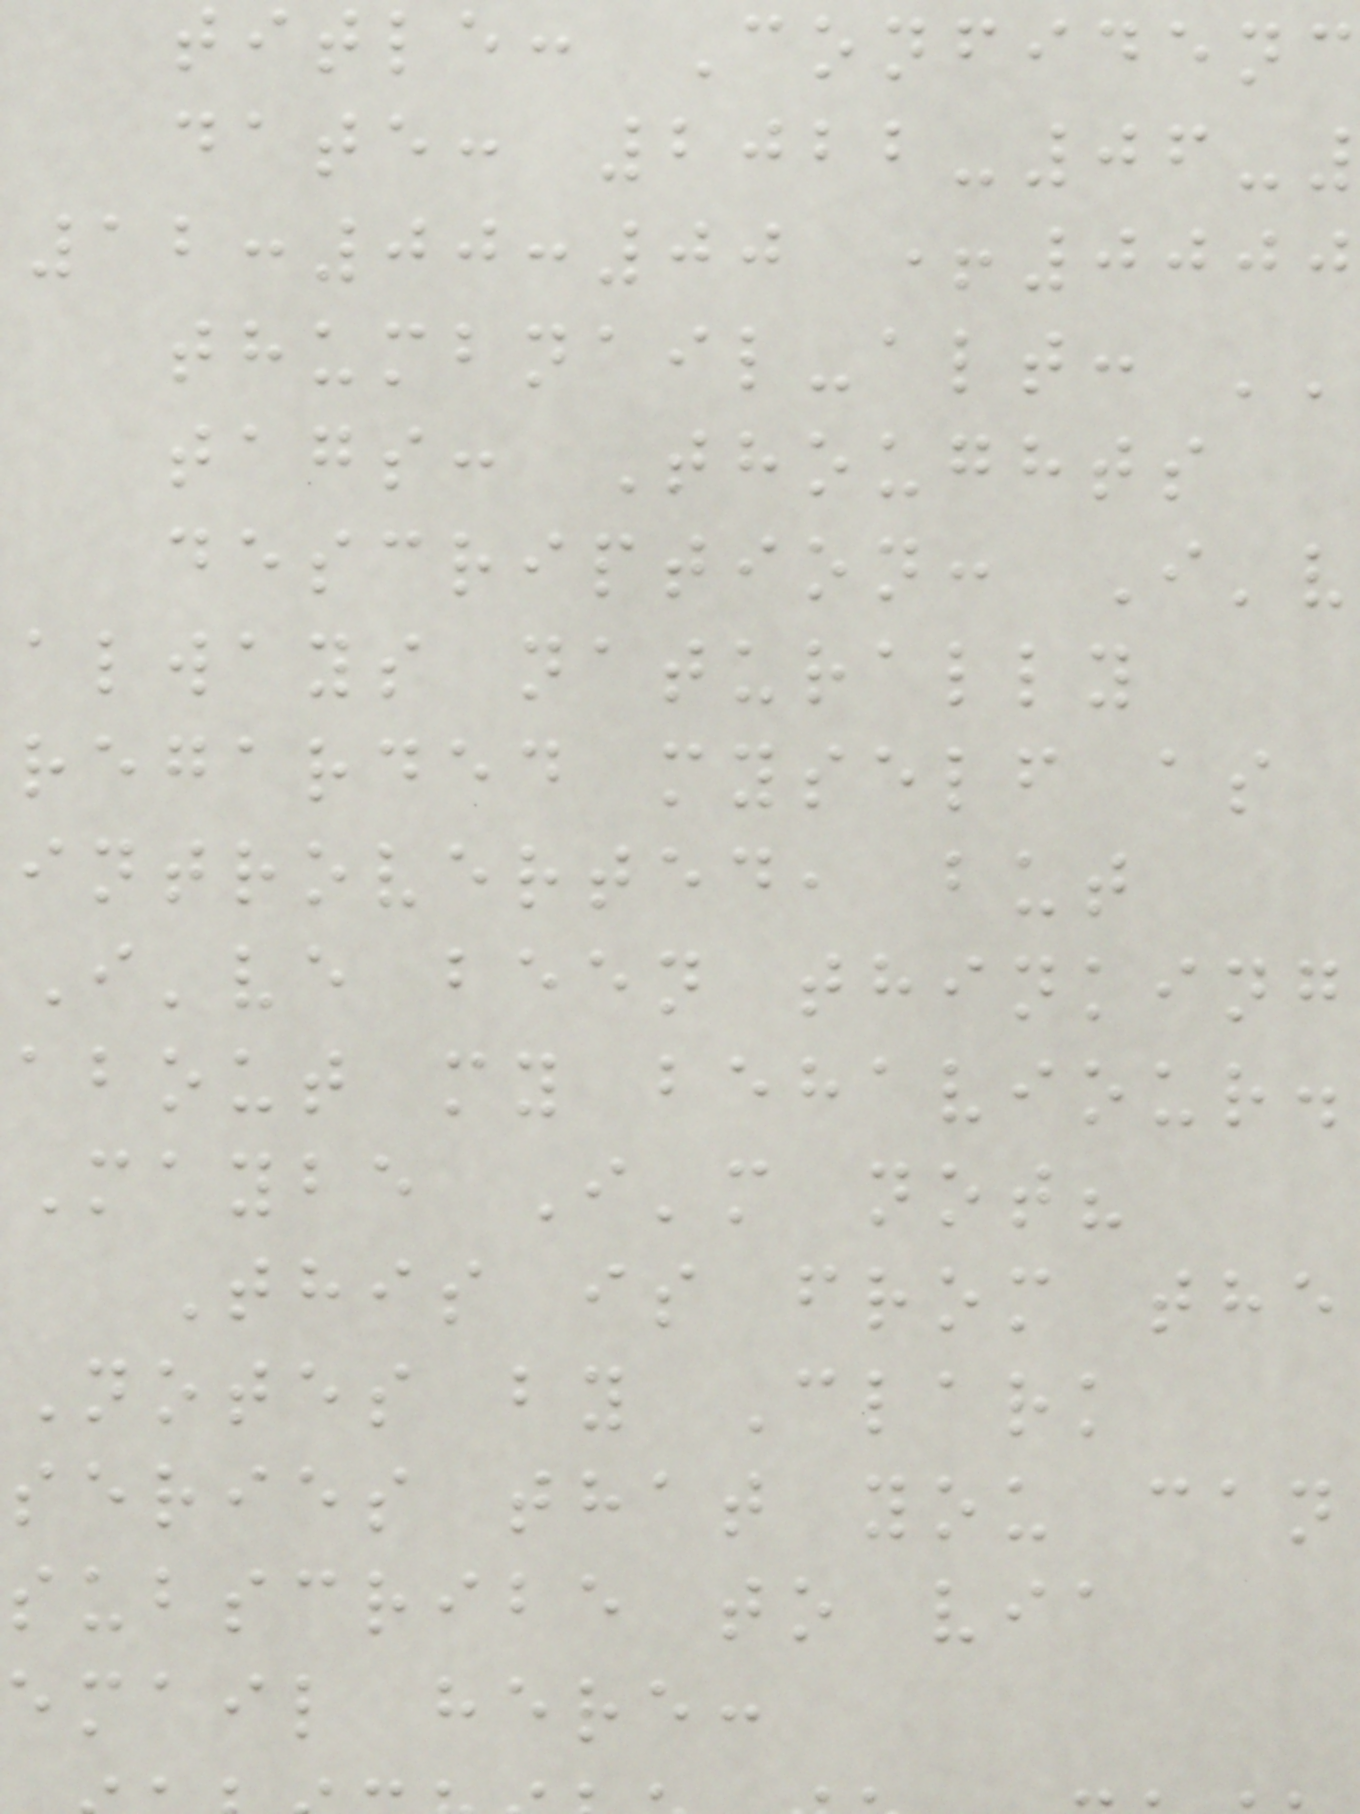title: Confidenc
date: 2022-06-
12:00:00 +0000
thumbnail-alt: ''
tags: Thoughts
description: I'v
always naturally
regarded myself as
introverted, but
I've been thinking
about my behaviour.
Maybe I'm not?
This is from the
Notes by Clark
series that you can
subscribe to via
email here:
